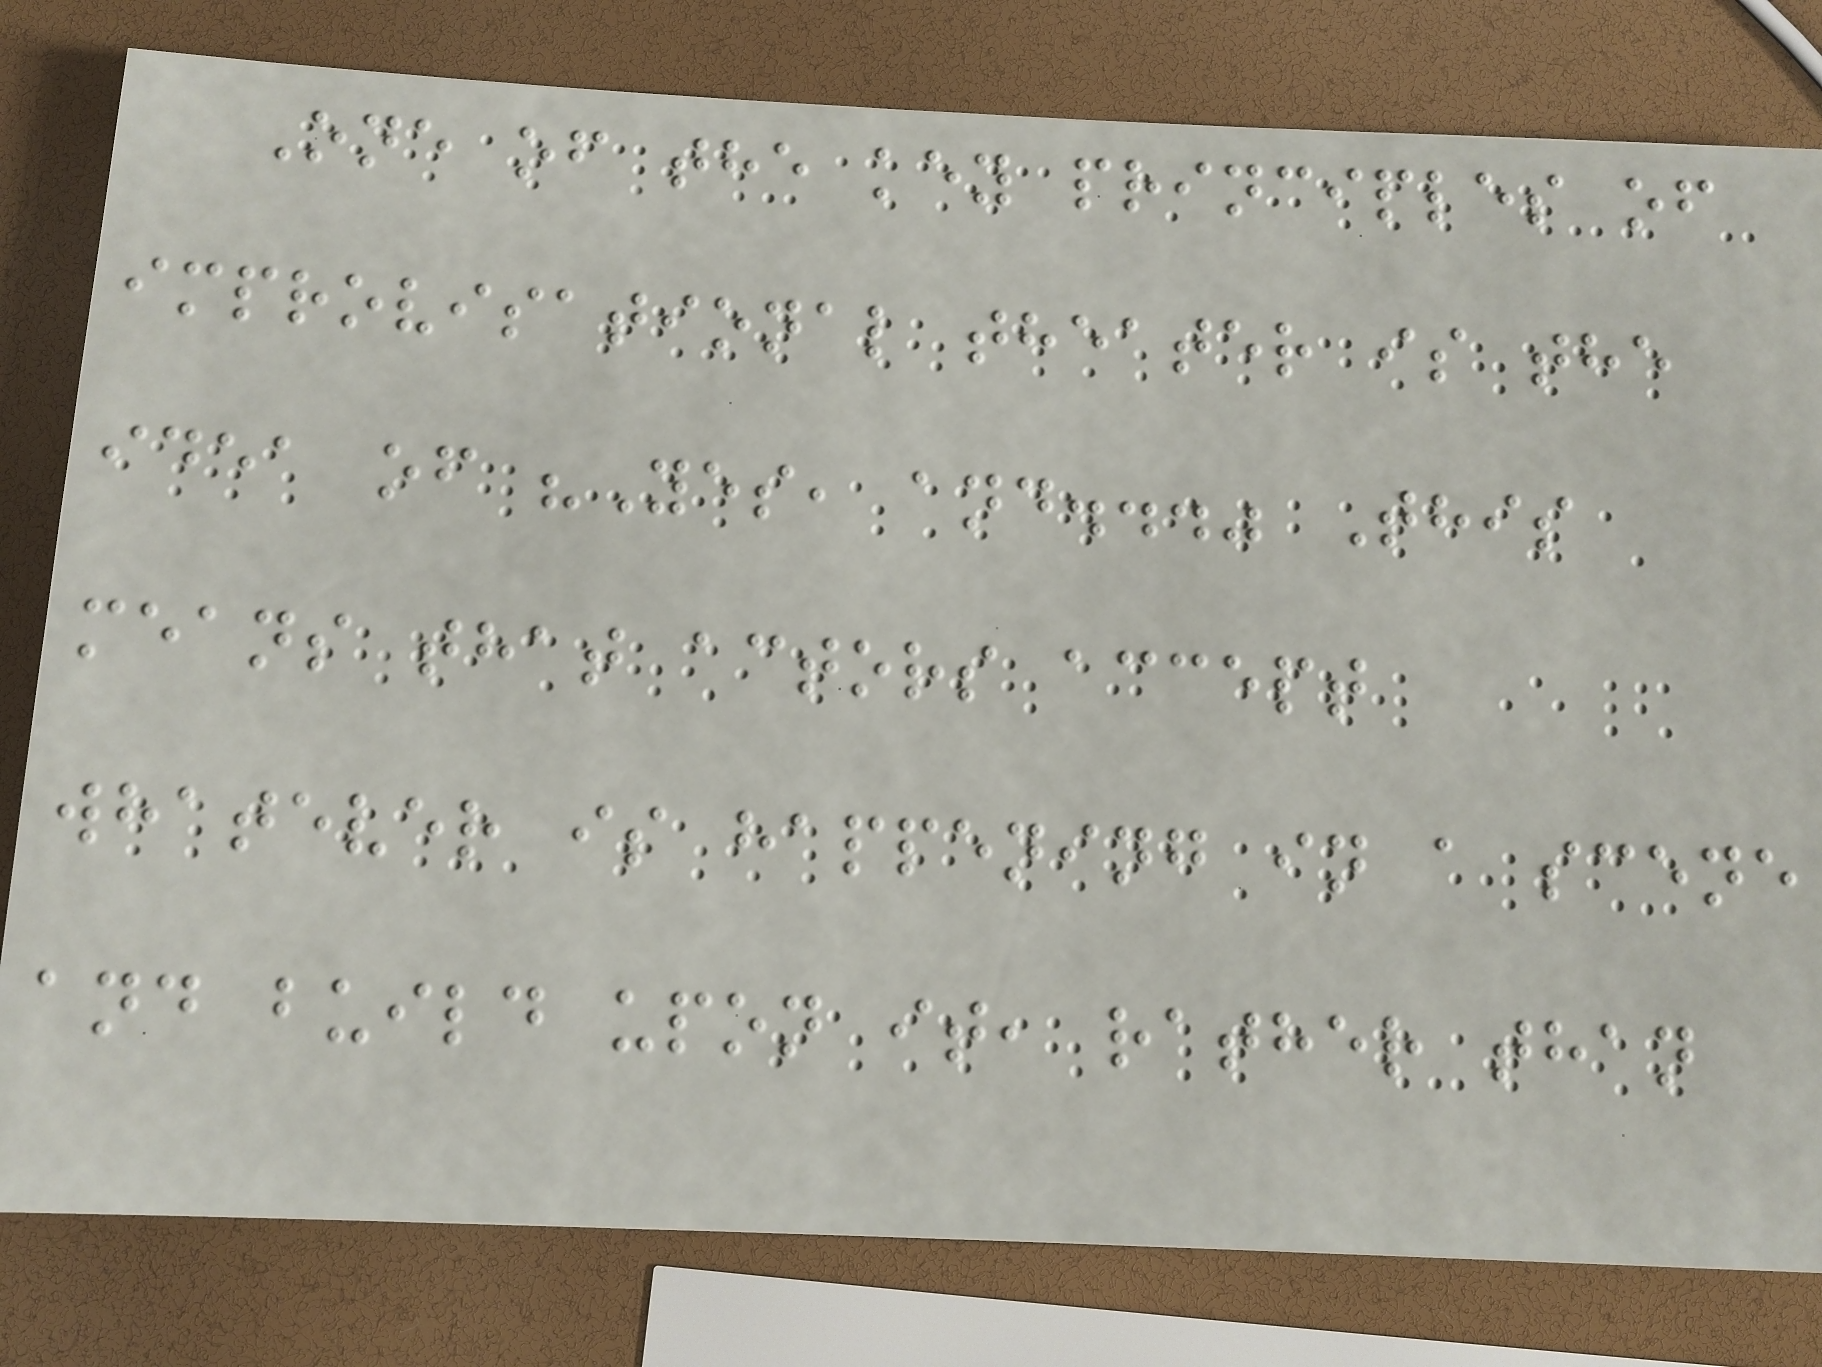One of the key principles of
improvisational theater is the
idea of "Yes, and..." This
means that actors accept
whatever is happening in a scene
and build upon it, rather than
